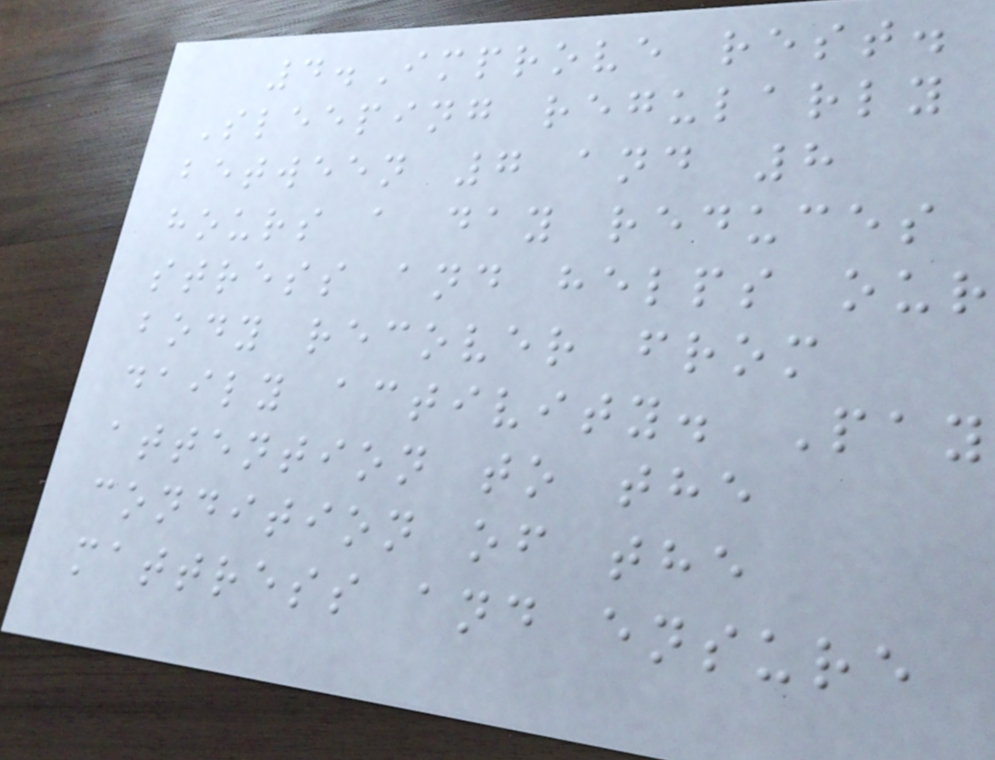4.Improve rest.
Sleeping regularly
between 7 and 8
hours a day reduces
stress and helps our
body recover from
daily activity. Pay
attention to the
condition of the
mattress and ensure
